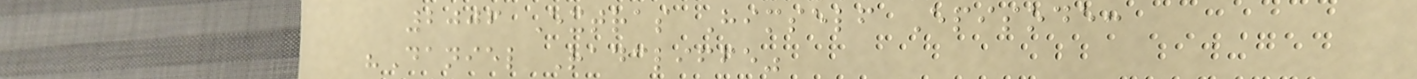2006 Extras Himself Episode:
"Daniel Radcliffe"
